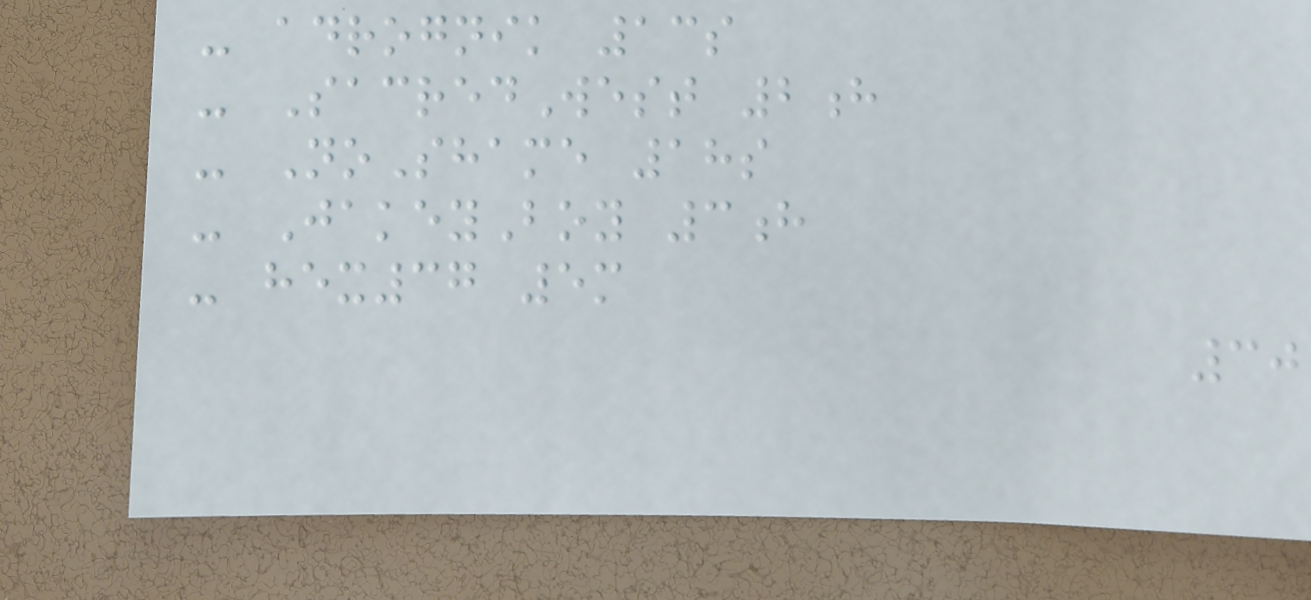- adrognik 13s
- SacredWest 2h
- NoShame 18s
- JakeyBoy 3h
- hex37 5m
30
